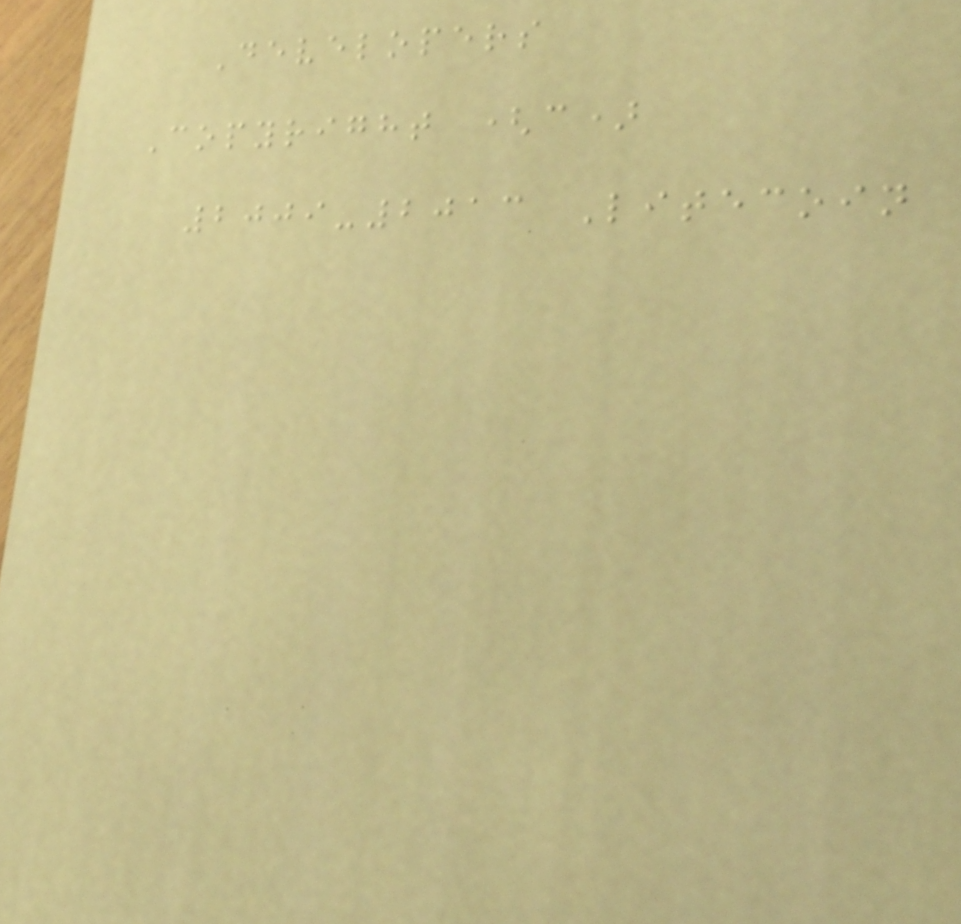Developers
Copyright (c)
2009-2013 Litecoin
